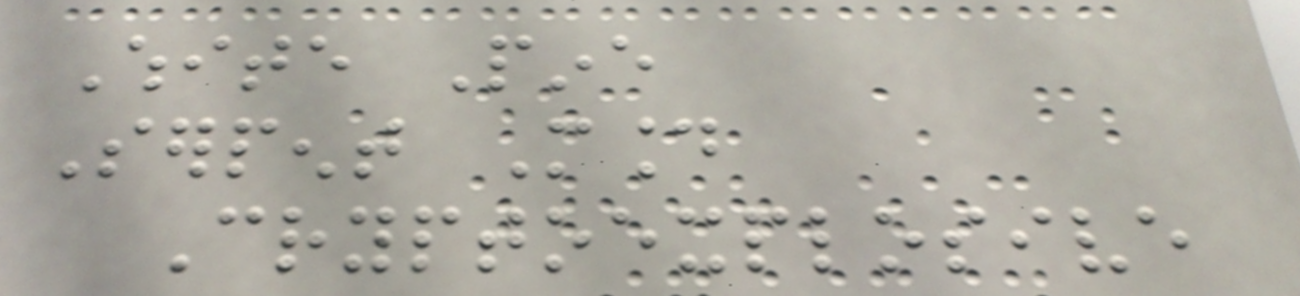White Pine
Serpent Mound
Cryptoexplosive
